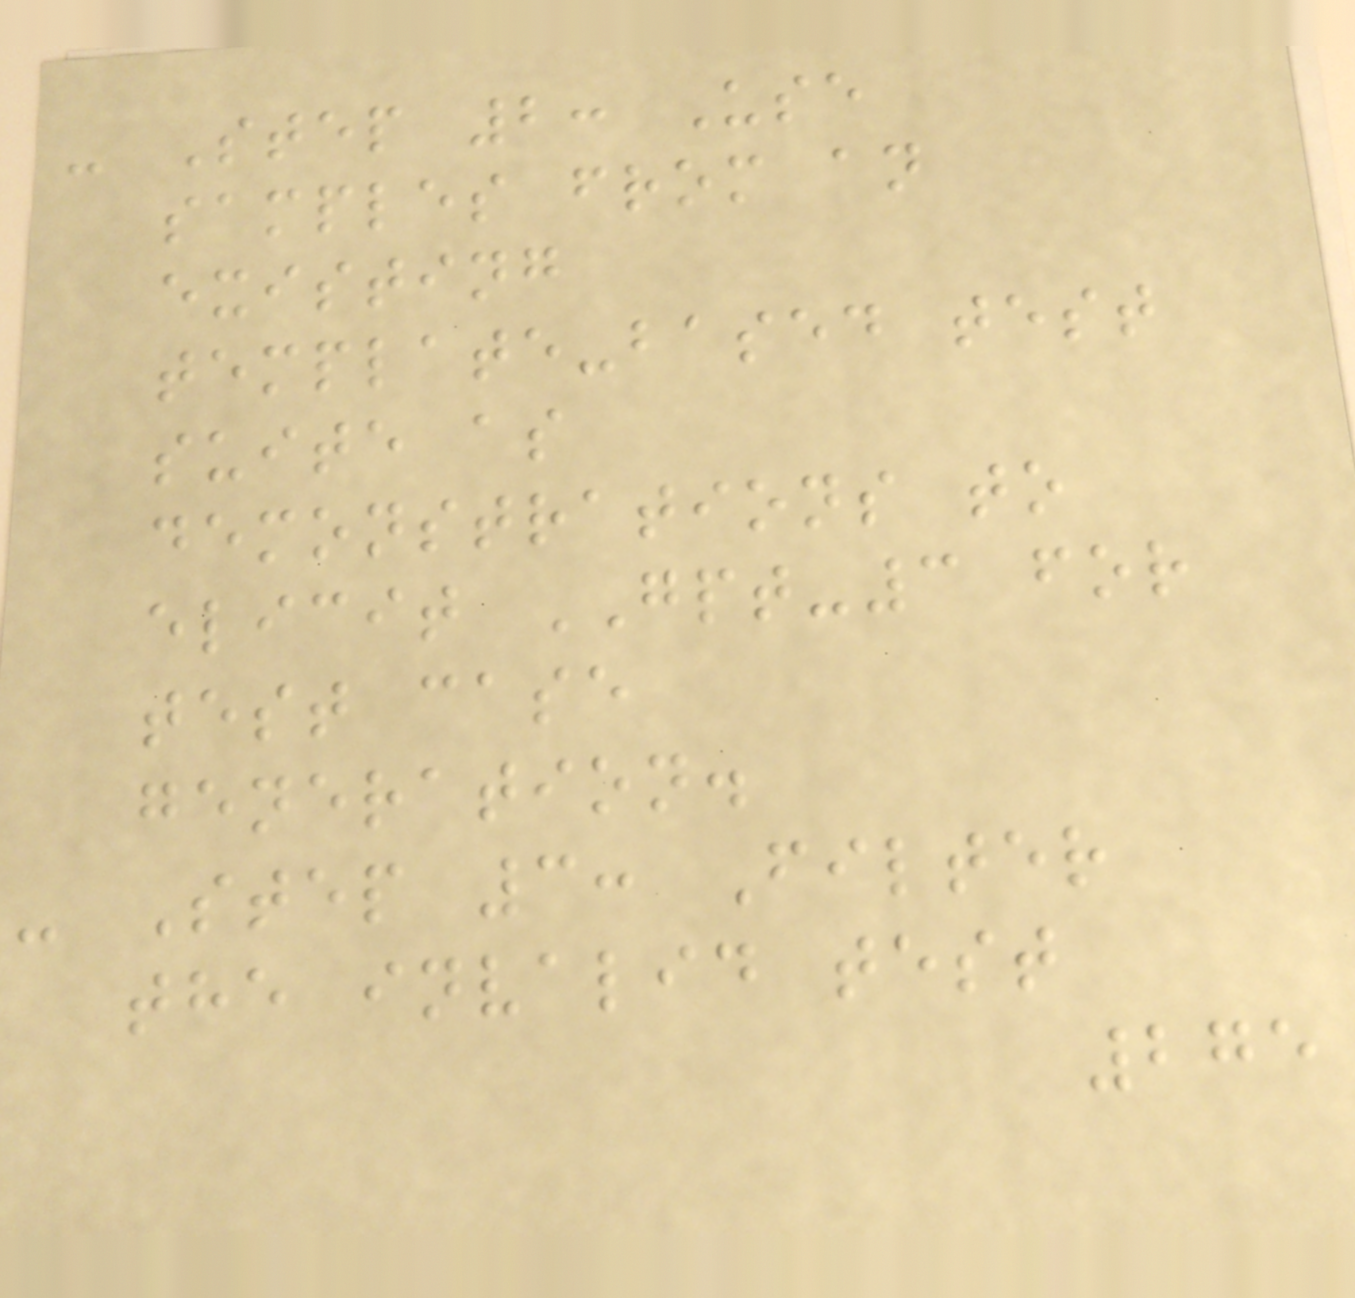- Step 2: Use
samples from an
existing
template-based test
suite as
demonstrations to
elicit GPT-3 for
test case
generation.
- Step 3: Filter
the invalid test
275
